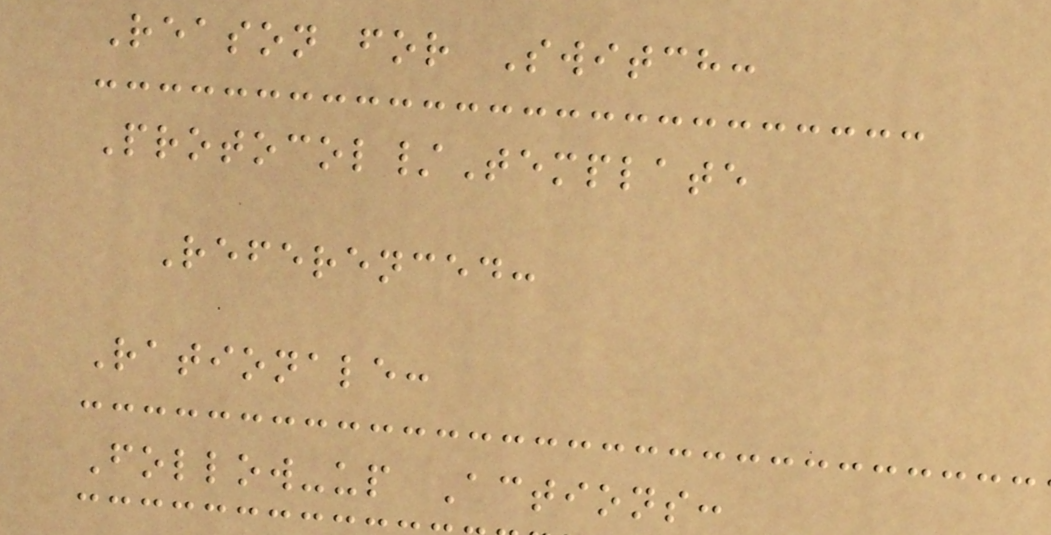Reason for Switch:
Protocol/Template
Referenced:
Rationale:
Follow-up Actions:
